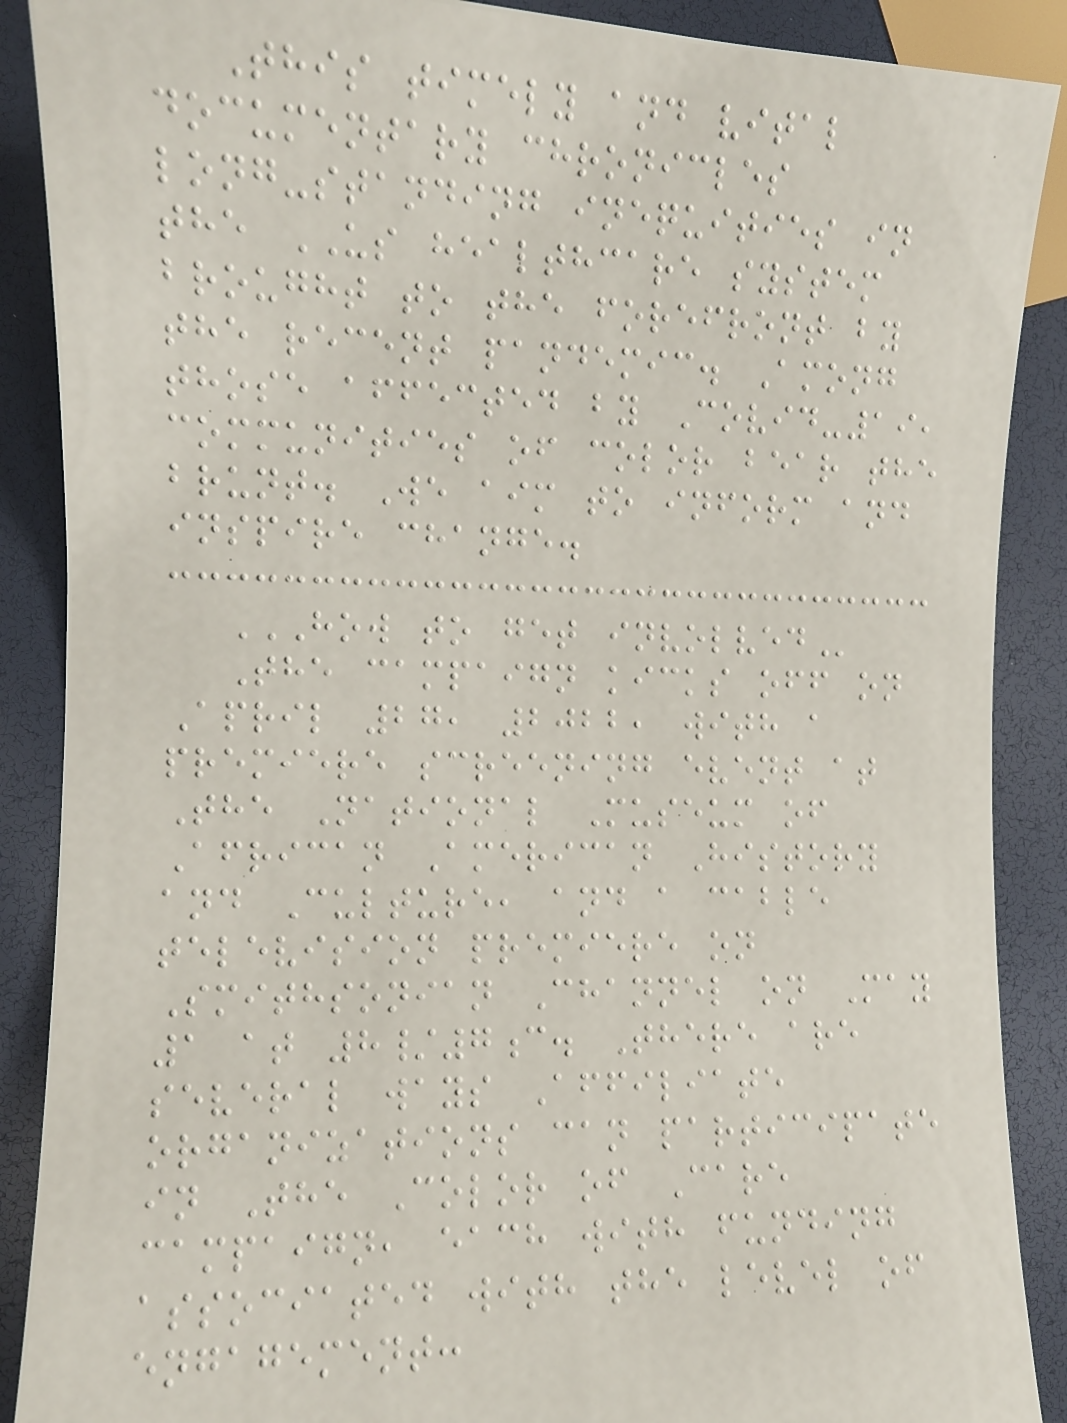This timely and vital
documentary chronicles
long-standing inequities in
the US healthcare system
brought to the forefront by
the recent pandemic. Among
those affected by Covid-19,
communities of color bear the
brunt. We aim to inform and
inspire change.
HOW TO GET INVOLVED
The campaign kicks off on
April 27, 2022, with a
premiere screening event at
The National Museum of
African American History
and Culture, and a cable
television premiere on
Smithsonian Channel on May
1 at 8/7c. There are
several ways Affiliate
organizations can participate
in The Color of Care
campaign, each with funding
associated with the level of
engagement:
